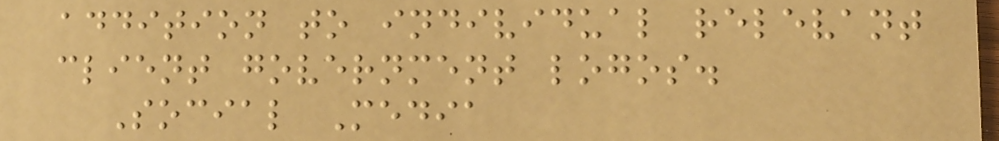addition to individual relevant
client government logos.
Social Media
